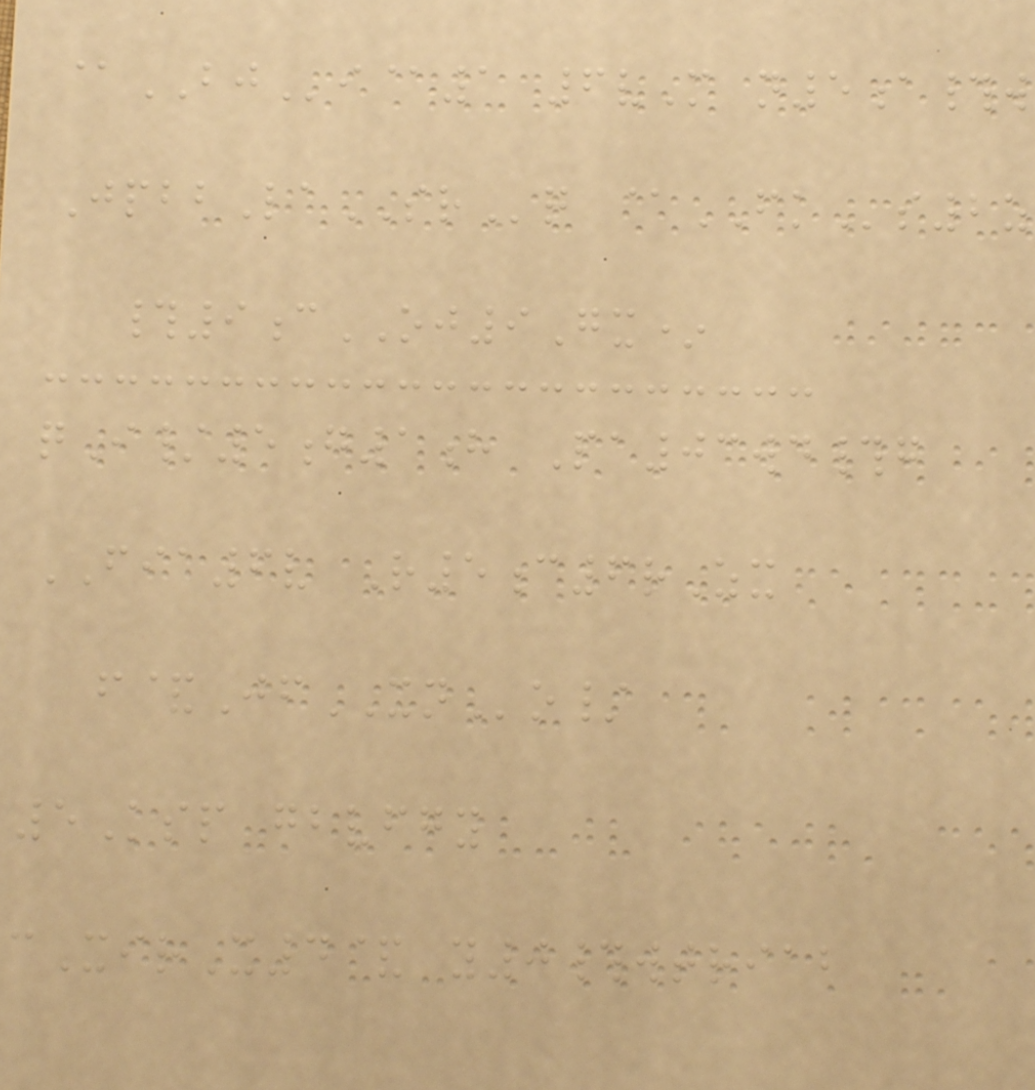@BJi@1 6vM n5a#w
JpbbLaSRq @FKs2z
#9cOJ9Gx*
qI/5g1h Pa03wd#g
FIA6v R5c6rZx
f&JfXNo/
5Ksp gbvfgy
cXirX4& y0#wtriab
